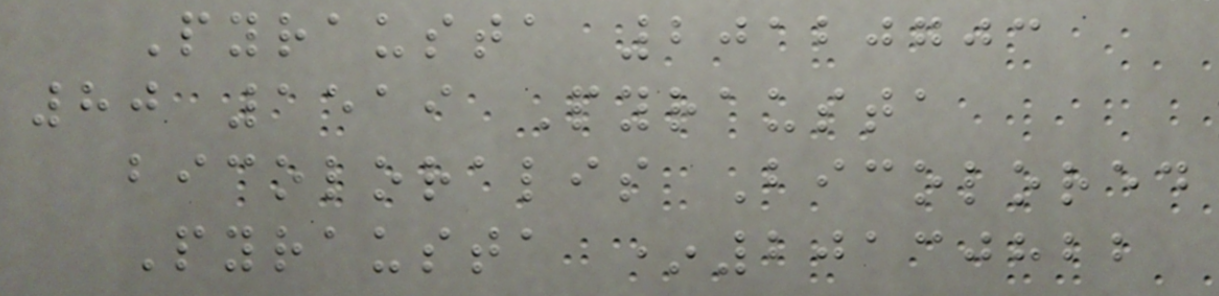Pyrausta 20120703
80 1519 Pyrausta
bicoloralis Bicolored
Pyrausta *20130822
